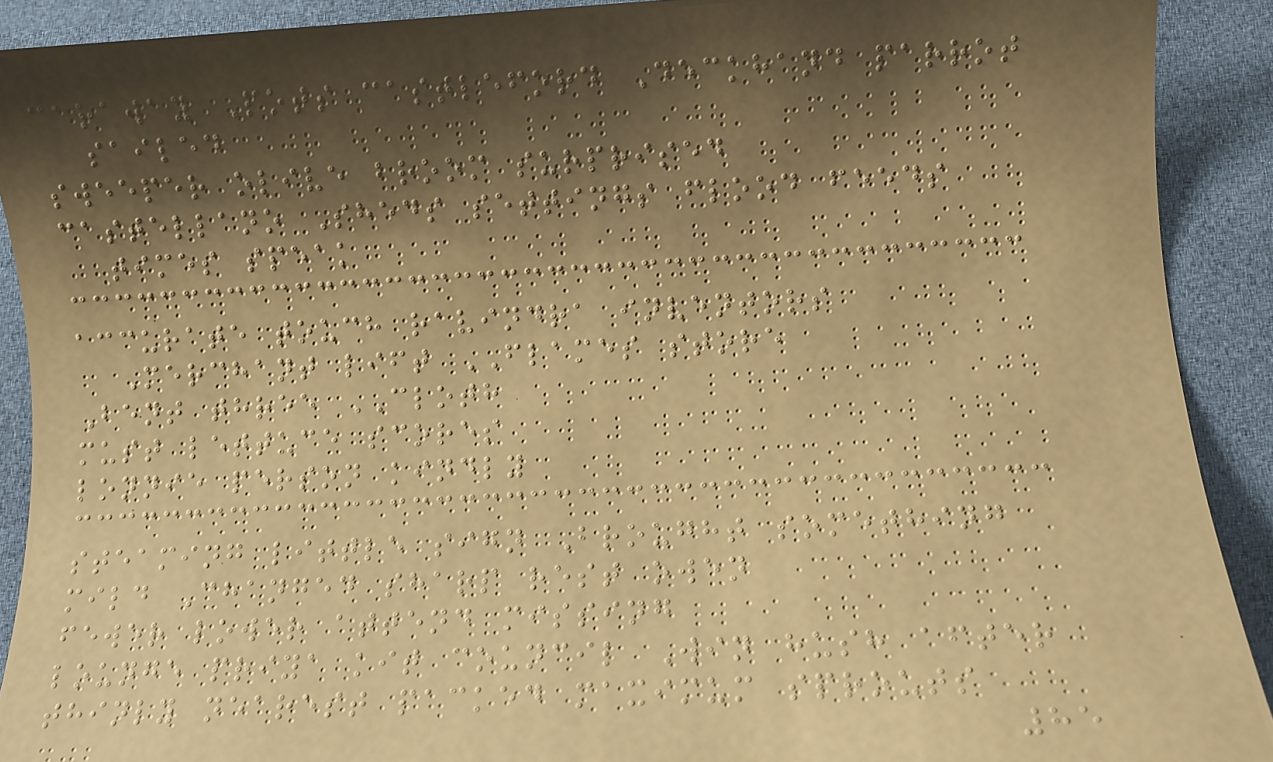caraway Pots castleford Deckhand parrot
sailed
sweeper olive broom surprised
castellano Sheds settings flood feeds
times speak
accurate touch ravindra inventors
Merchant lift FLAMES store
Bent three CLOTH
must lettuce scores
lonnie person kindly
steaming little sign Brought something
mild Changed sharp rest owen
fewer lower attend missing
lounge priya kit council Win hush after
thinly nearest packed maximum sprouts
85
